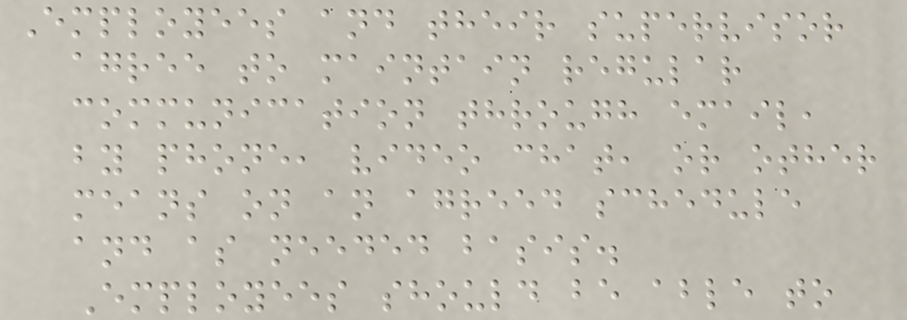Employees and their supervisor
agree to maintain regular
communication through email,
by phone, video chat, or other
means on an agreed schedule
and as needed basis.
Employees should be able to
